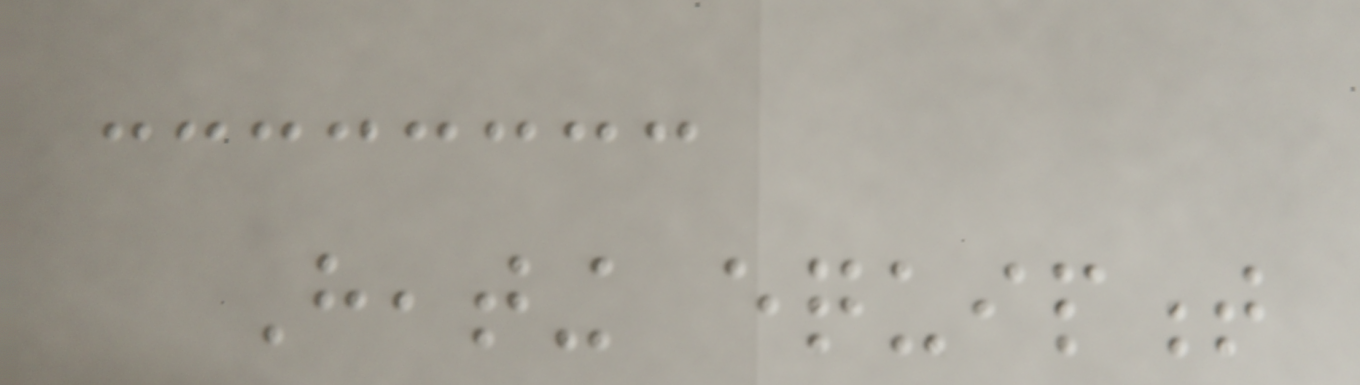Heating equipment
